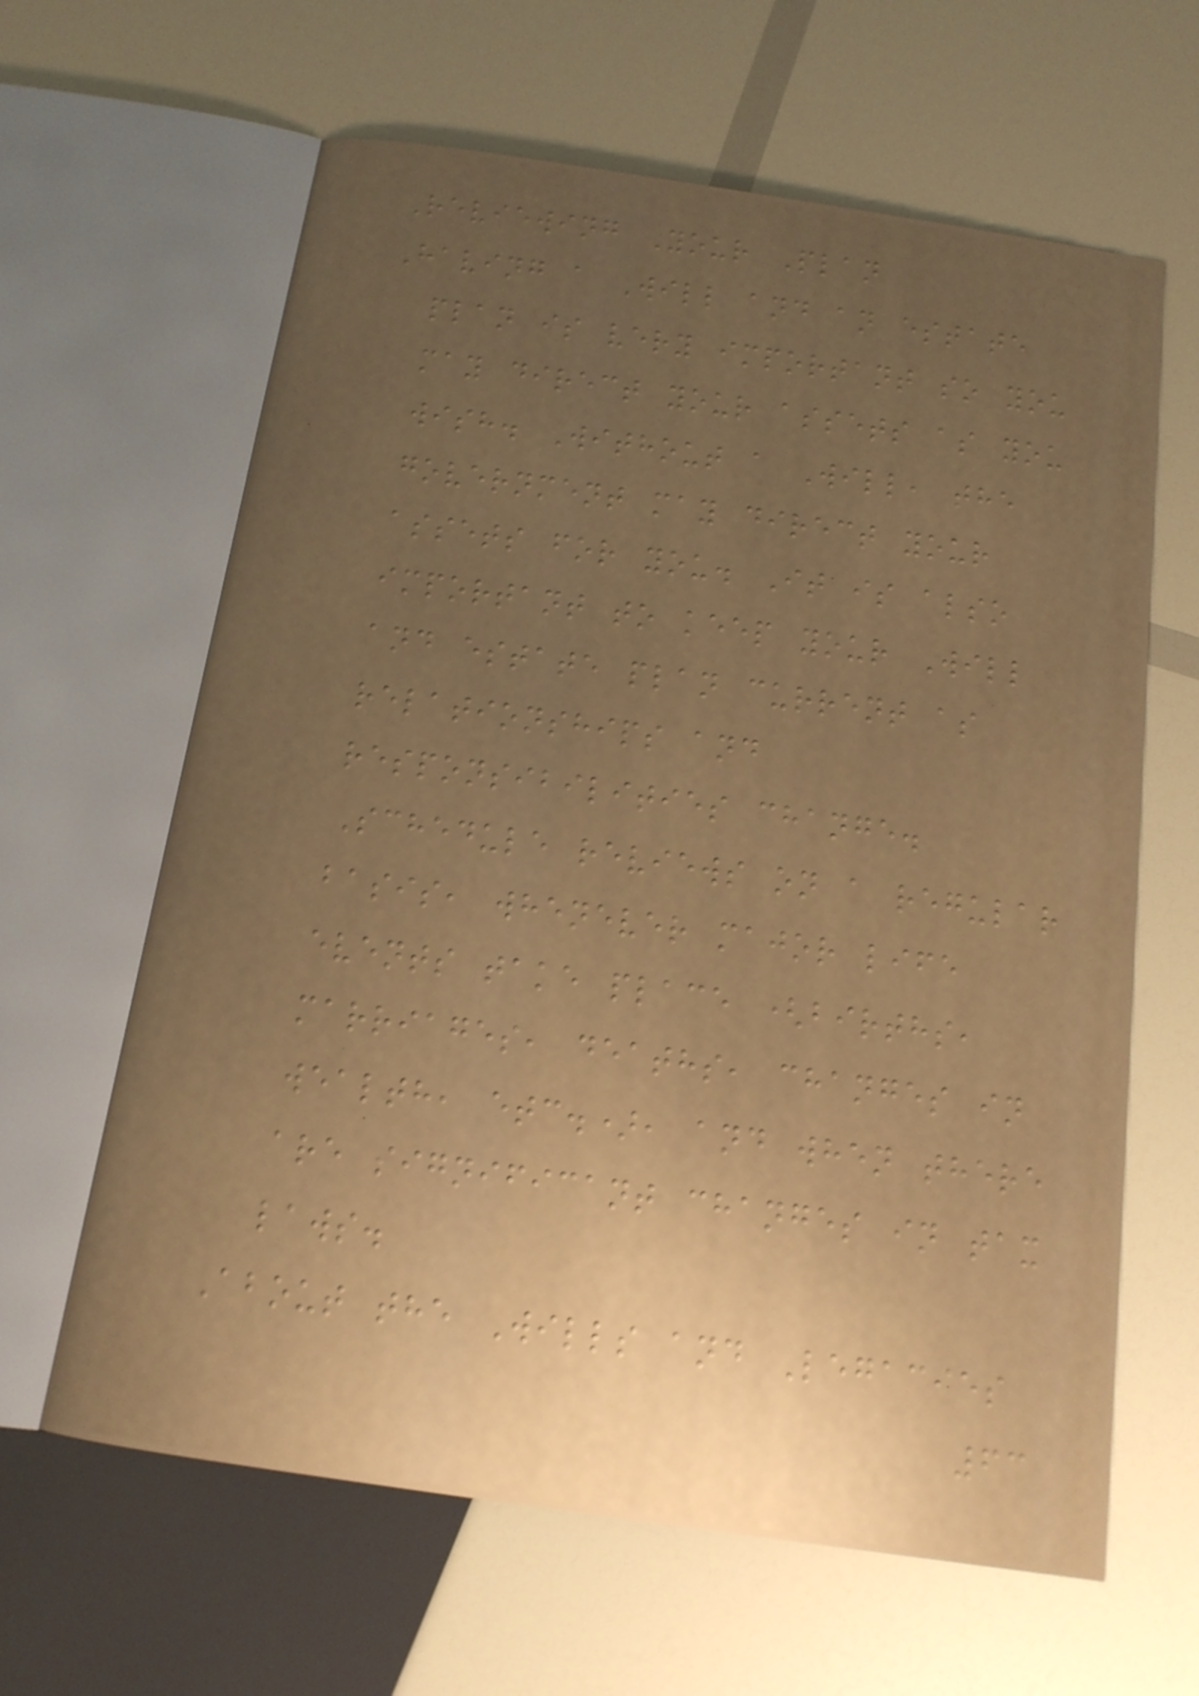Reviewing Your Plan
Having a Will and an estate
plan is very important so you
may direct your assets as you
wish. Without a Will, the
government may direct your
assets for you. It is also
important to keep your Will
and estate plan current as
relationships and
responsibilities change.
Schedule reviews on a regular
basis, whenever major life
events take place (births,
marriages, deaths, changes in
wealth, etc.), and when there
are significant changes in tax
laws.
About the Wills and Legacies
63
